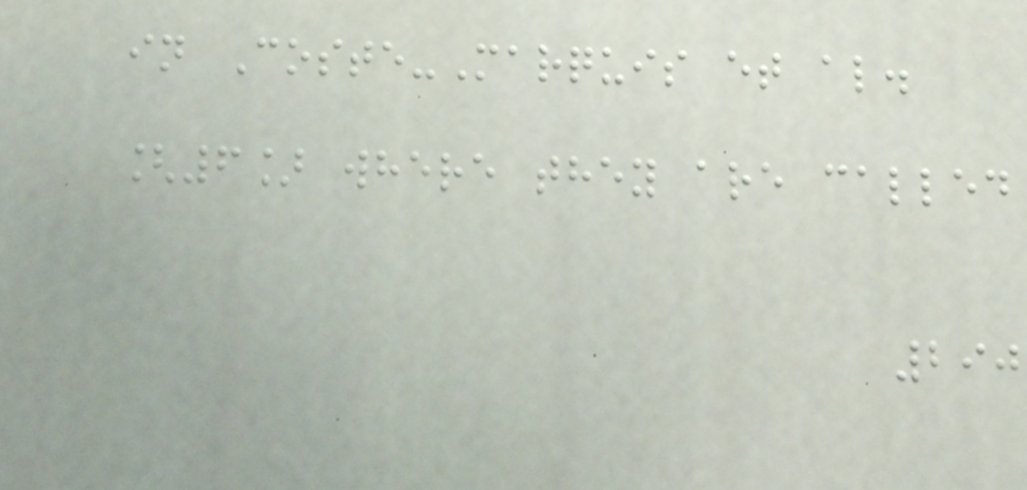in Coste-Marquis et al.
[6] where they are called
290
